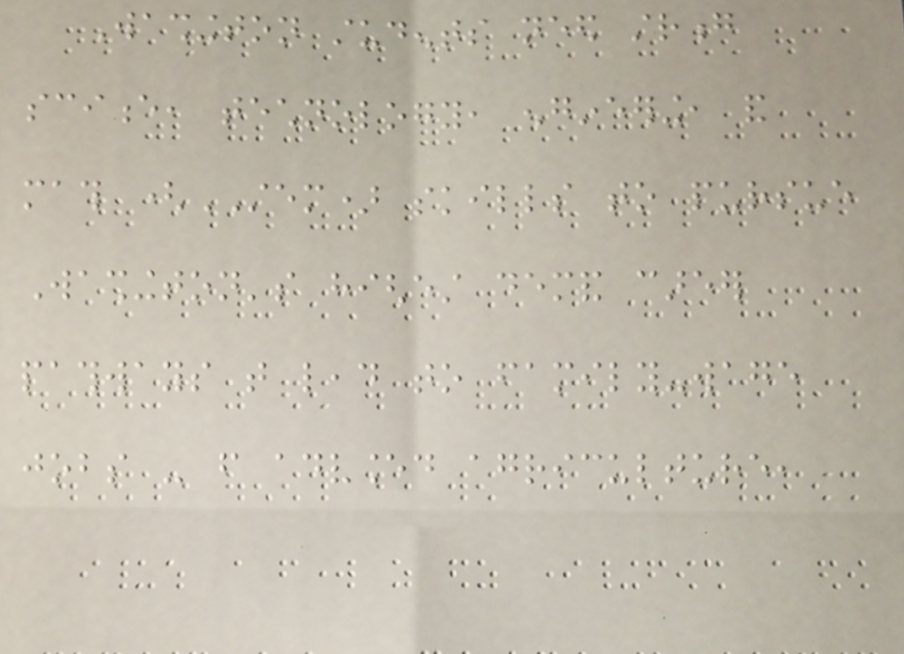Washington students need strong
science, technology, engineering, and
math (STEM) skills to pursue
Washington's highest demand career
pathways that lead to family-wage
jobs - from advanced agriculture,
